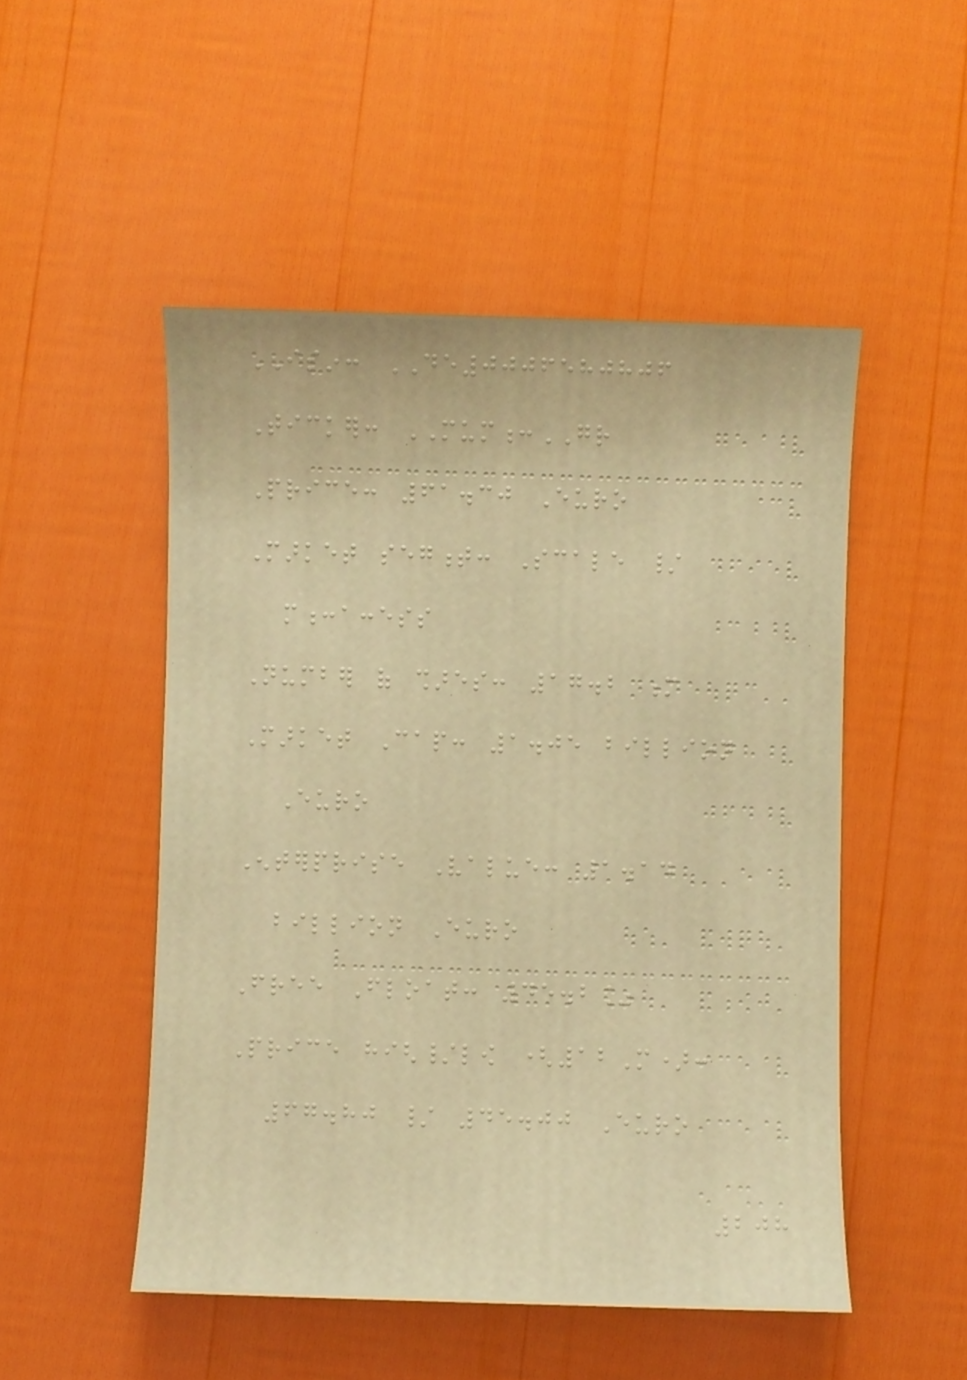ISIN: DE0006580806
Ticker: MUM:GR
Price: 61.30 Euro
Market segment: Scale /
m:access
Number of shares: 17.2 m
Market Cap: 1.05 billion
Euro
Enterprise Value: 1.14
billion Euro
Free Float: 45.2%
Price high/low (12M):
67.80 / 45.00 Euro
208
